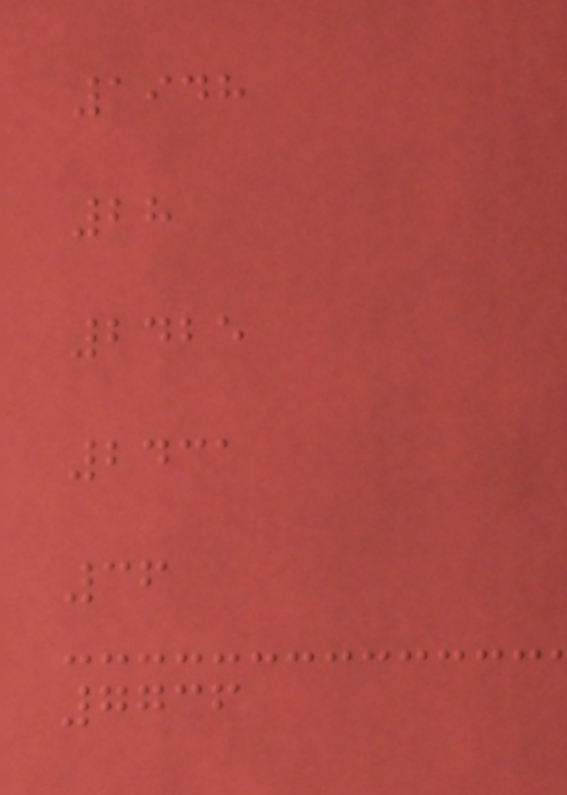1948
28
2425
2431
36
7736
